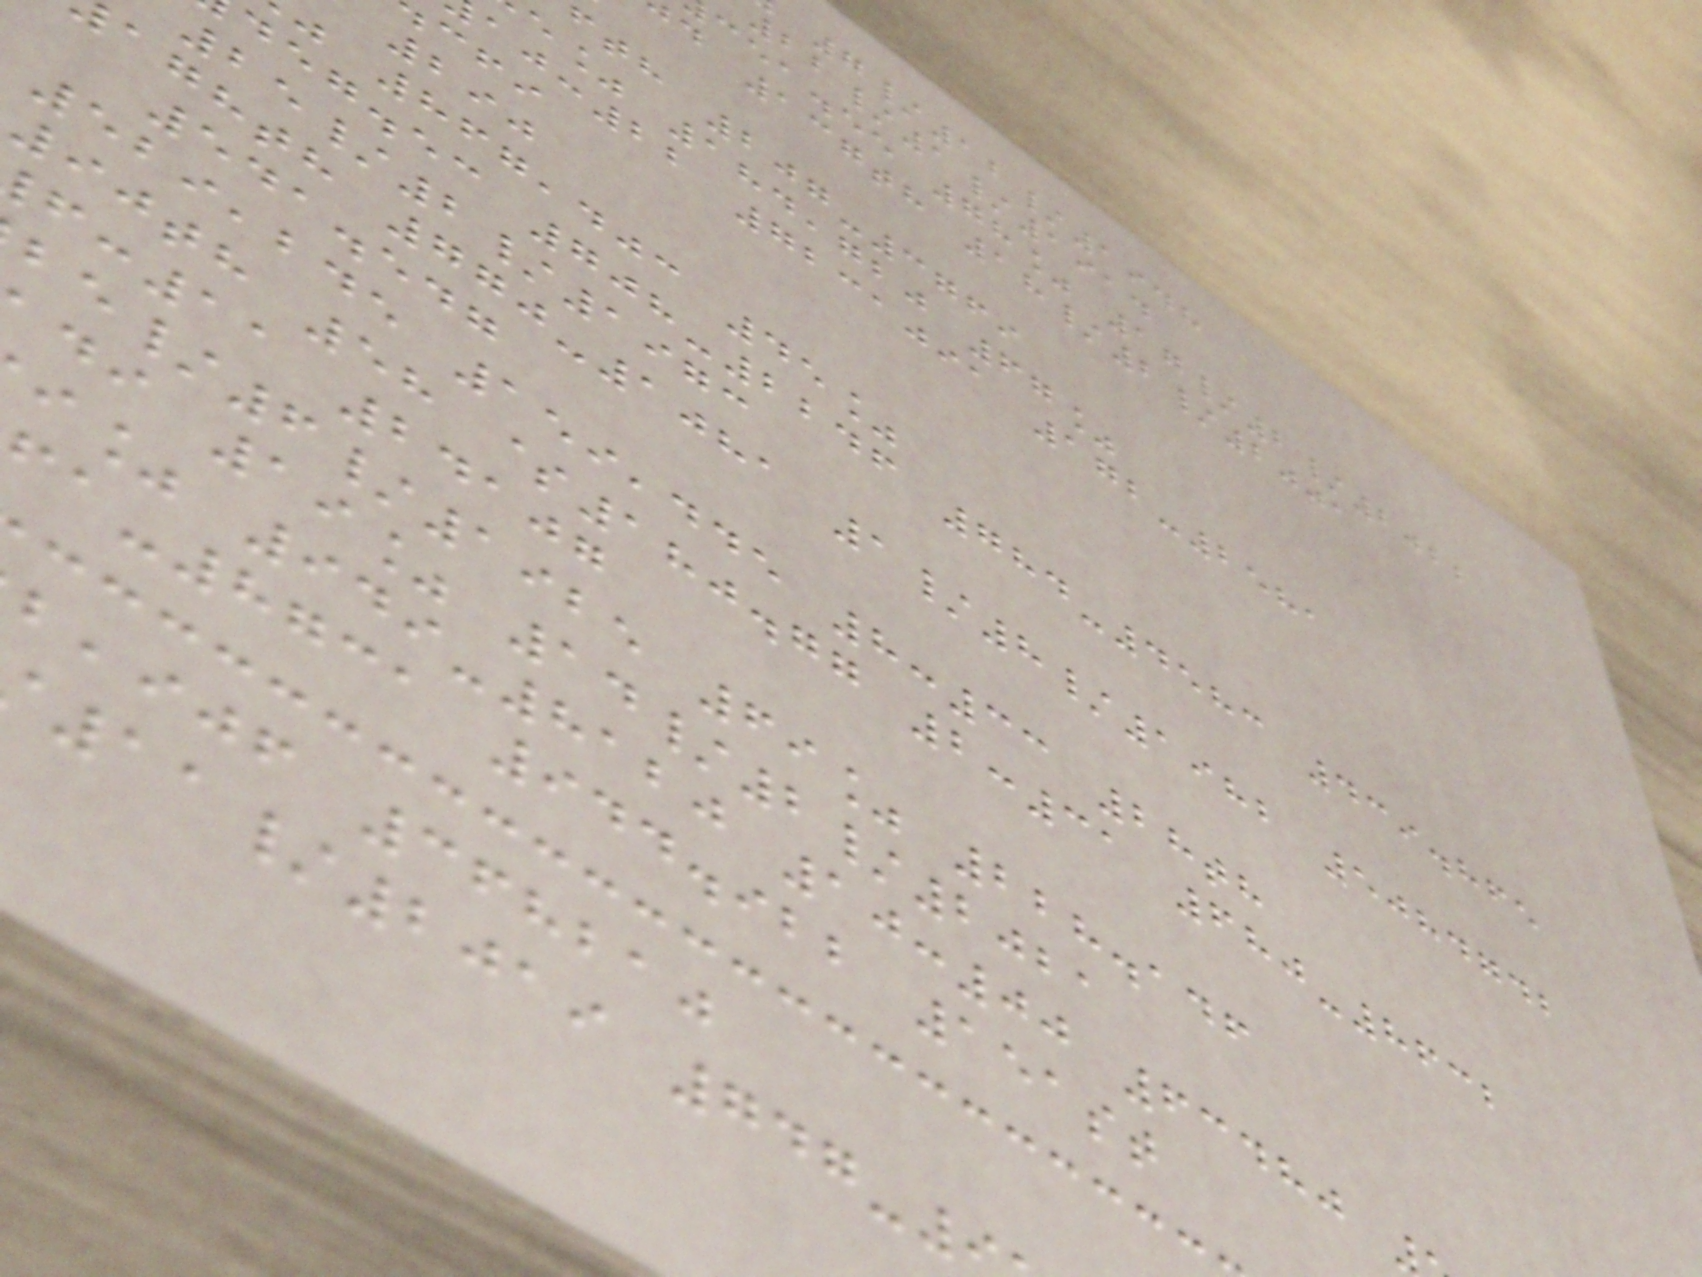7/12/1948
22/1/1914
cea.ee 78% 17/2/2022
d 137th 18/2/2001
fth 207-3769
e% 184,720 67%
:22 7231091 172-2581
290
867,403 45%
deg.ec 708-2246 784-4583 439.865
25/2/1973
aghth 770-1081 1/8/1982 5084742
541.547
529,245 159,445 8:33 28th
90th 58 $180.77 2:31 680-8632
:11 24107
/6/1925 69% 228.146
di 19% 14/2/2021
i% 949-8120 10:00 63480
-8731 944.922 151st
,ijf 368210
11/2019 747-
